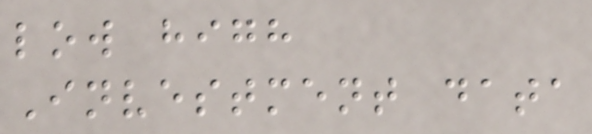low high
Investment data
